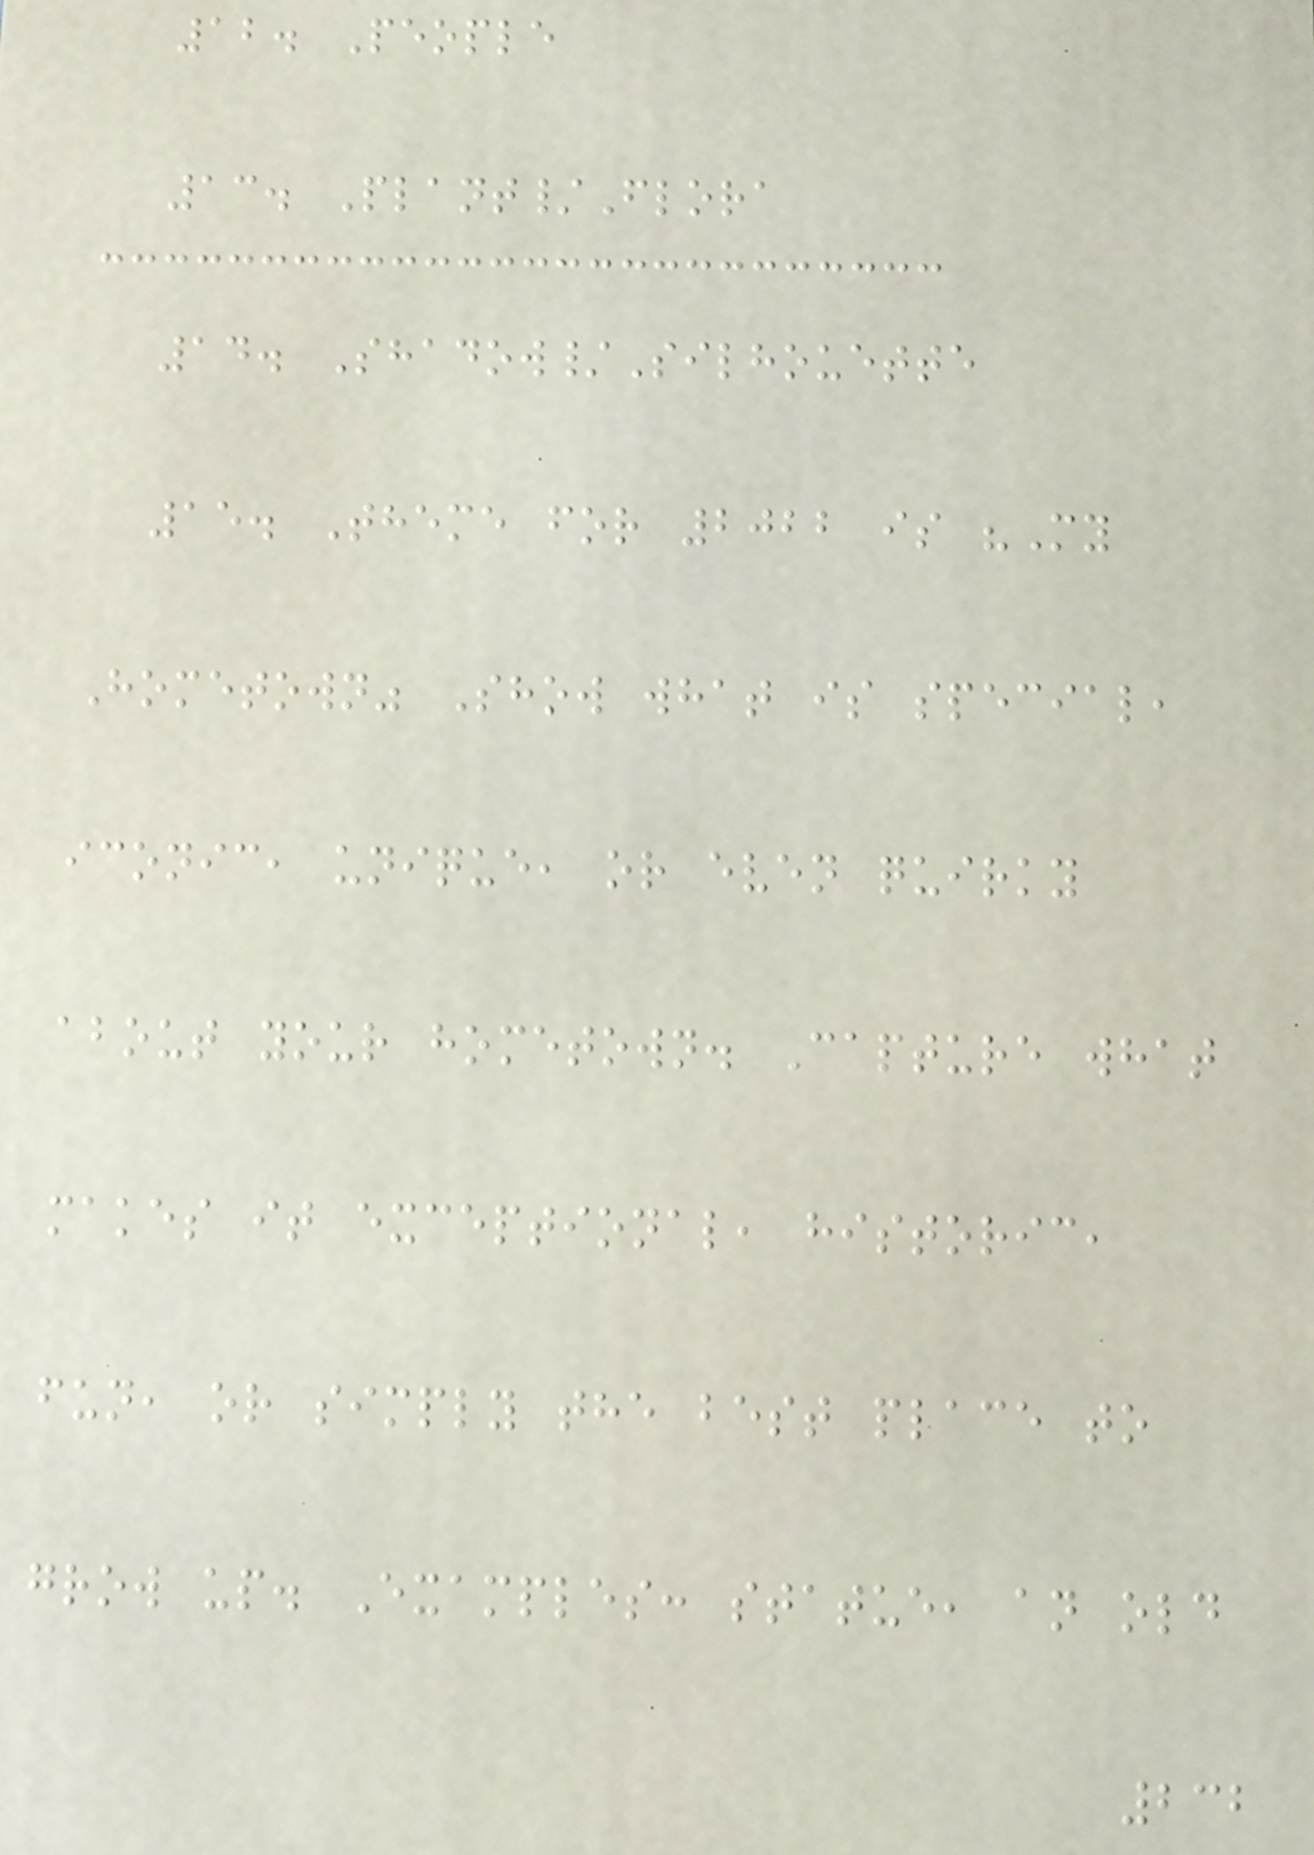12. People
13. Plant/Flora
14. Shadow/Silhouette
15. Theme for 2022 is "My
Hometown" Show what is special,
iconic, unique, or even quirky
about your hometown. Capture what
makes it exceptional, historic,
fun, or simply the best place to
grow up. Examples: statue, an old
232
